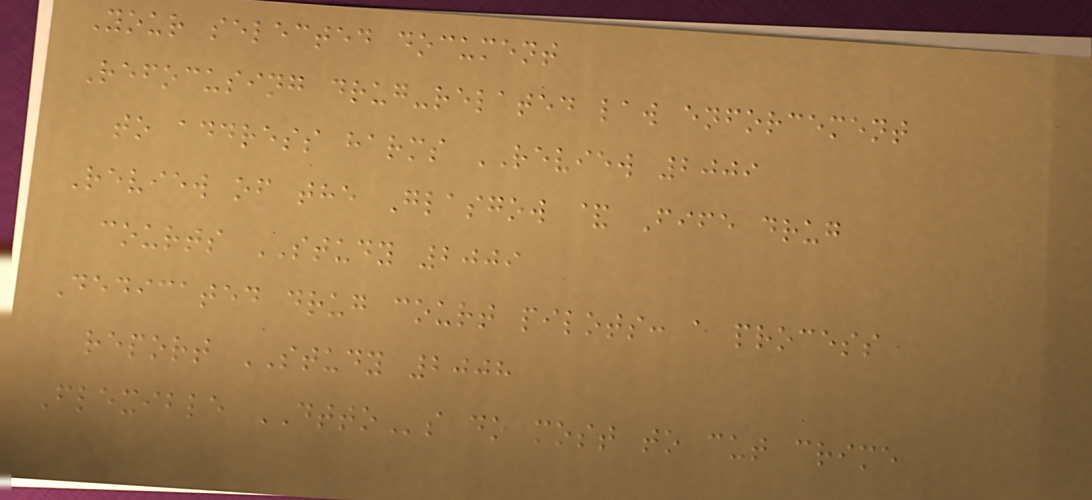Your selected document
Refocusing drug-related law enforcement
to address harms REVIEW 2009
Review of the Glasgow & Fife drug
courts STUDY 2009
Dedicated drug court pilots: a process
report STUDY 2008
Flexible DTTOs do most to cut crime
